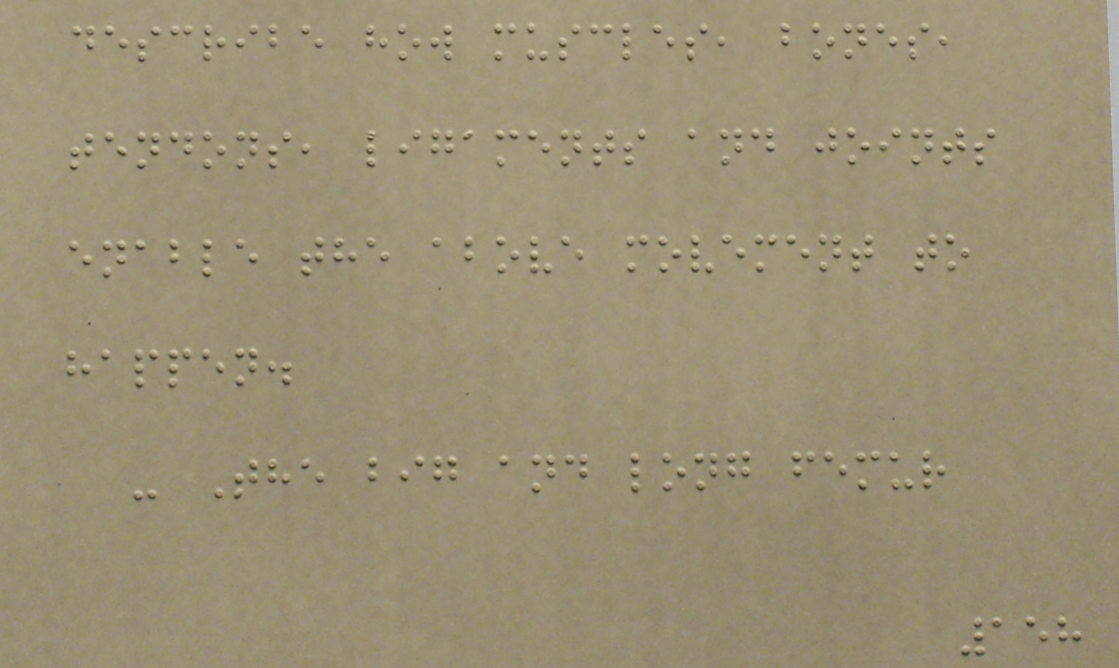describe how muscles, bones,
tendons, ligaments and joints
enable the above movement to
happen.
- The big and long femur
158
